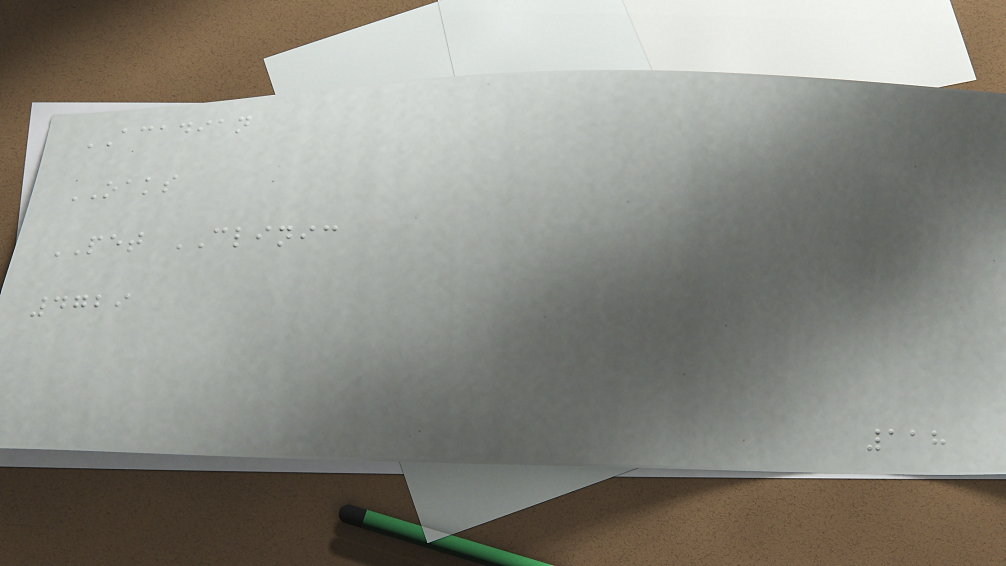ACADIAN
OAKS
PET CLINIC
4729
118
